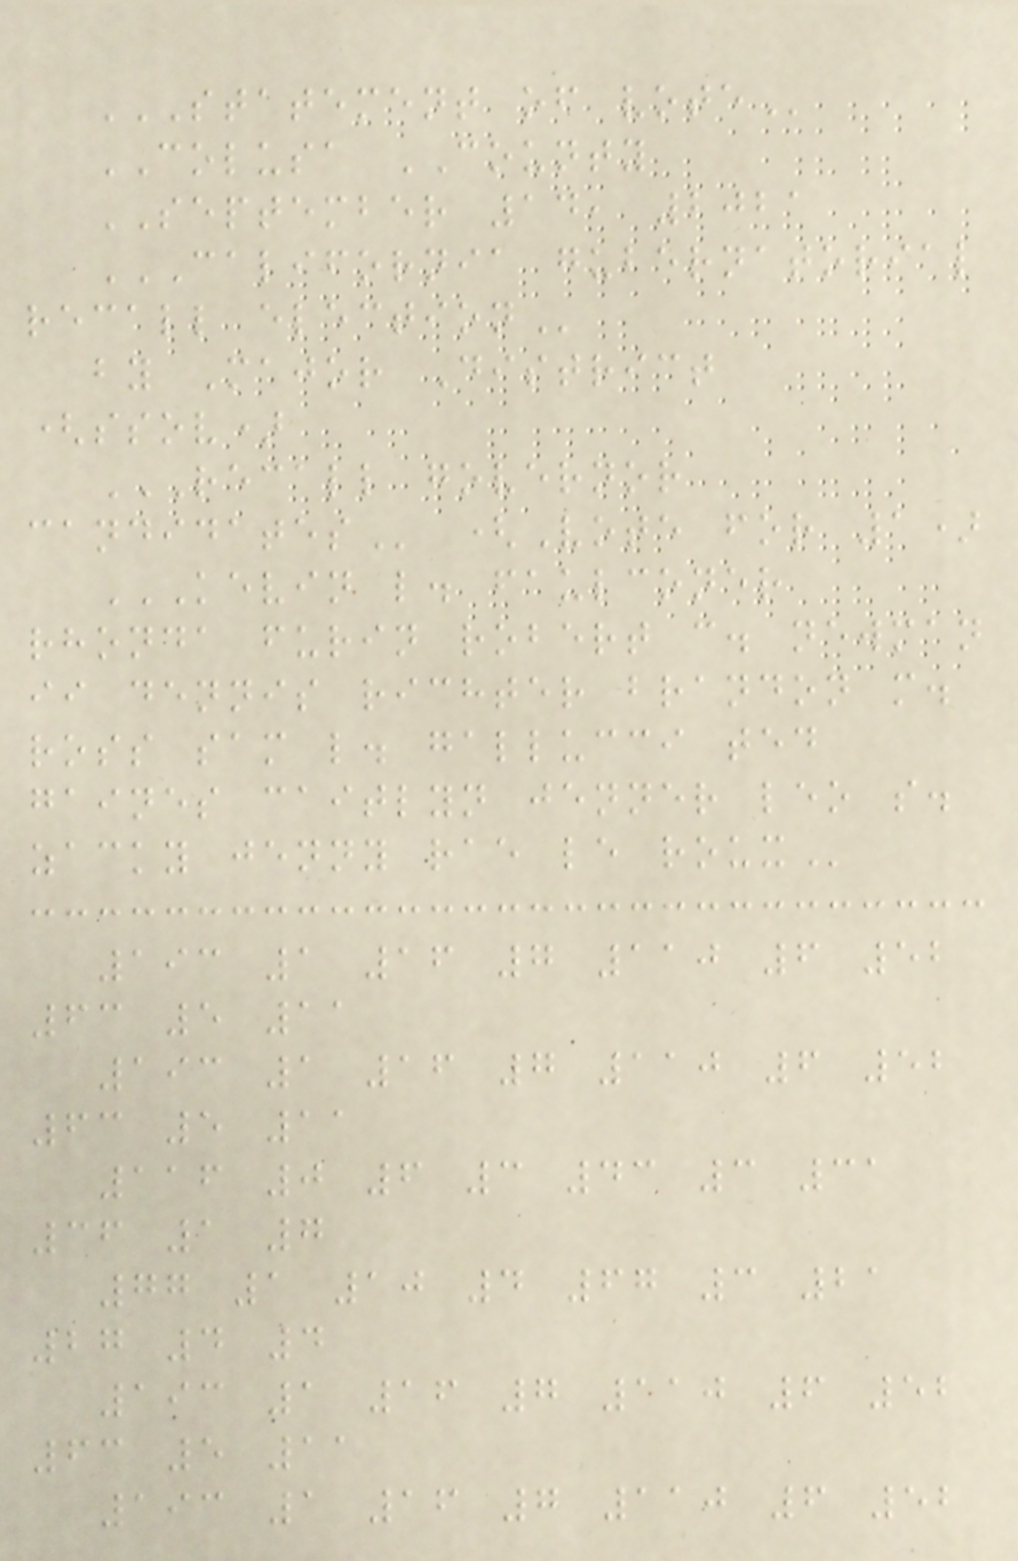STATEMENT OF VOTE
COLUSA COUNTY
SEPTEMBER 14, 2021
CALIFORNIA GUBERNATORIAL
RECALL ELECTION
by Major District
(ssov)
RECALL GOVERNOR
CANDIDATES (Vote for 1)
KEVIN L. FAULCONER
RHONDA FURIN ROBERT C. NEWMAN
II DENNIS RICHTER BRANDON M.
ROSS SAM L. GALLUCCI TED
GAINES CAITLYN JENNER LEO S.
ZACKY JENNY RAE LE ROUX
193 1 16 7 110 6 52
63 5 11
193 1 16 7 110 6 52
63 5 11
116 0 6 3 43 3 31
36 1 7
77 1 10 4 67 3 21
27 4 4
193 1 16 7 110 6 52
63 5 11
193 1 16 7 110 6 52
